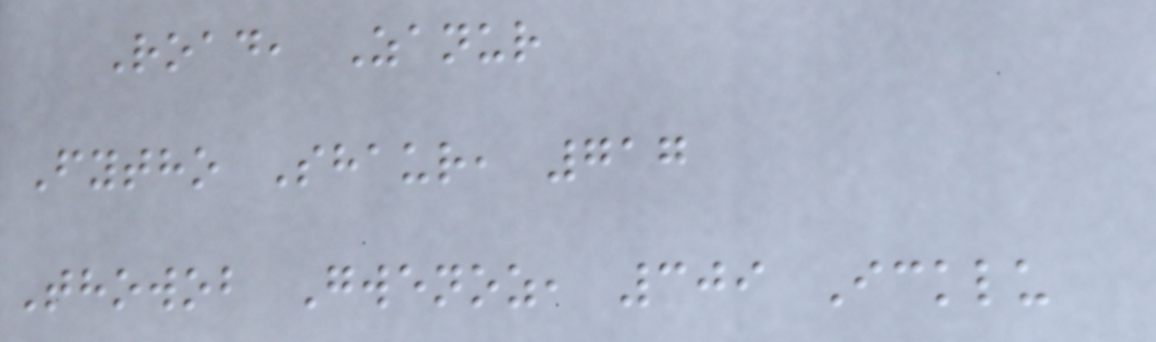Road, Zanur
Fytho Shaur, 717
Thowob Gwenoz, 309 Icklu
